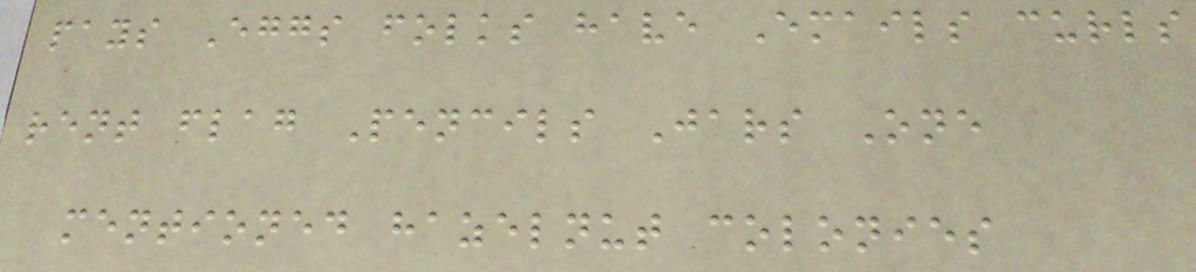pays Eggs folks have Emails curls
rent flag Pencils Jars One
mentioned hazelnut colonies
